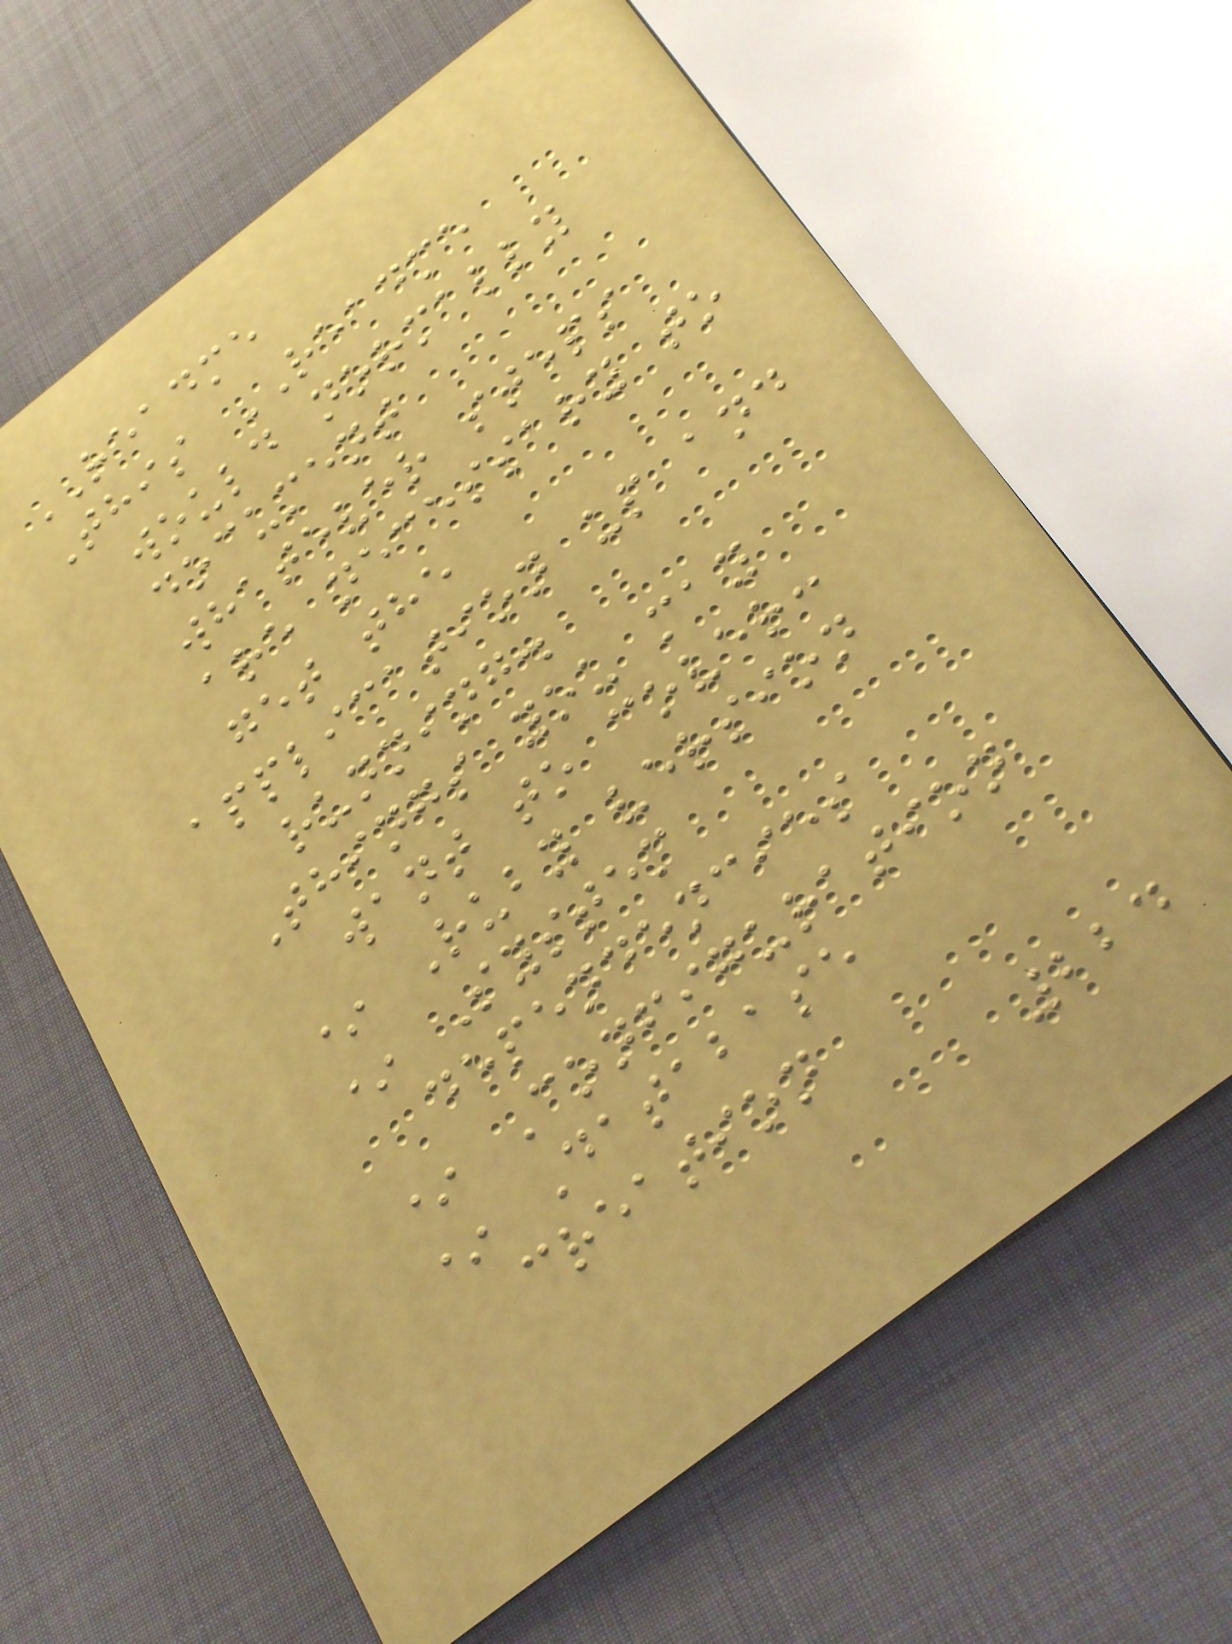README
This README
would normally
document
whatever steps
are necessary to
get the
application up and
running.
Things you may
want to cover:
* Ruby version
* System
dependencies
* Configuration
* Database
creation
224
